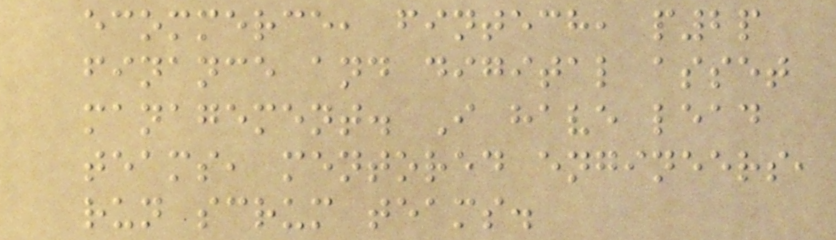ecommerce, fintech, p2p
finance and digital asset
management. I have lead
teams, mentored engineers,
run scrum teams.
